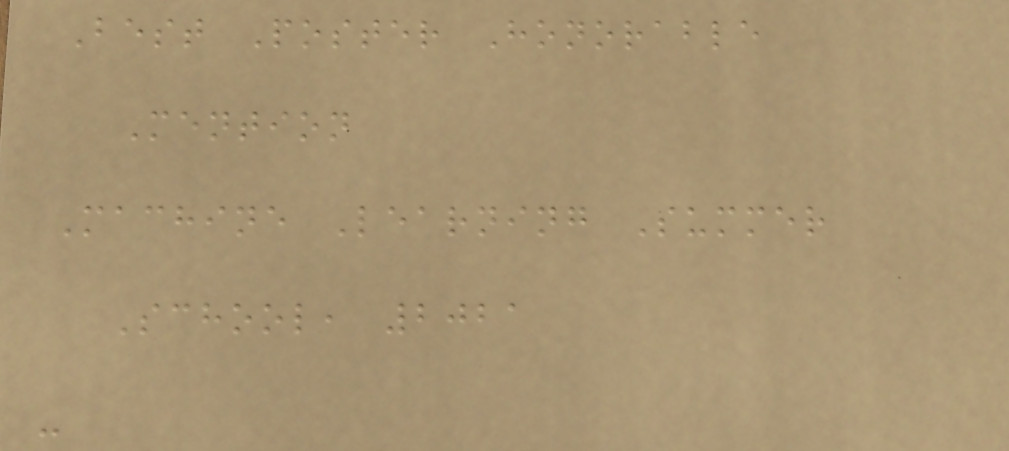Best Poster Honorable
Mention
Machine Learning Summer
School, 2021
-
